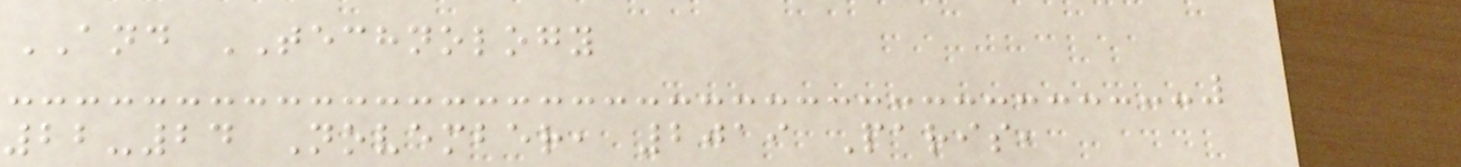AND TECHNOLOGY
22-24 November, 2019 Paris,
